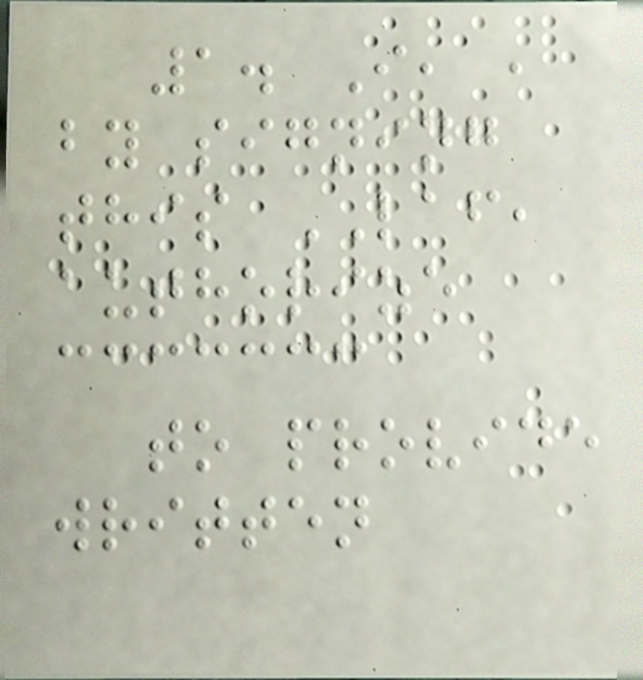1. I, ,
by signing
this LAF,
authorize
to provide
written
